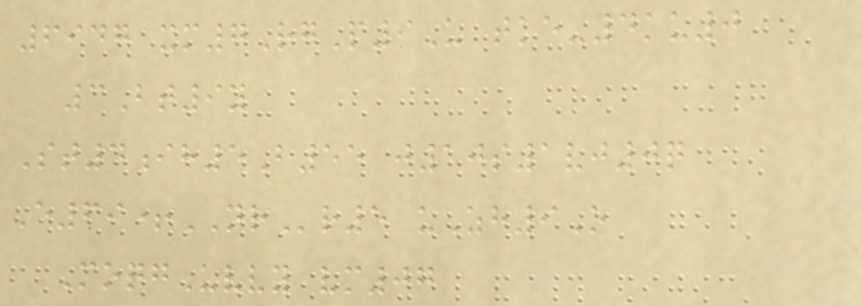6947 xm7RgP9U tke-4ku0
3Bt9y
St4ih5B55 j10s1vj0q
E69+NRr5 uZh9O
MoqgUvvy vm07
